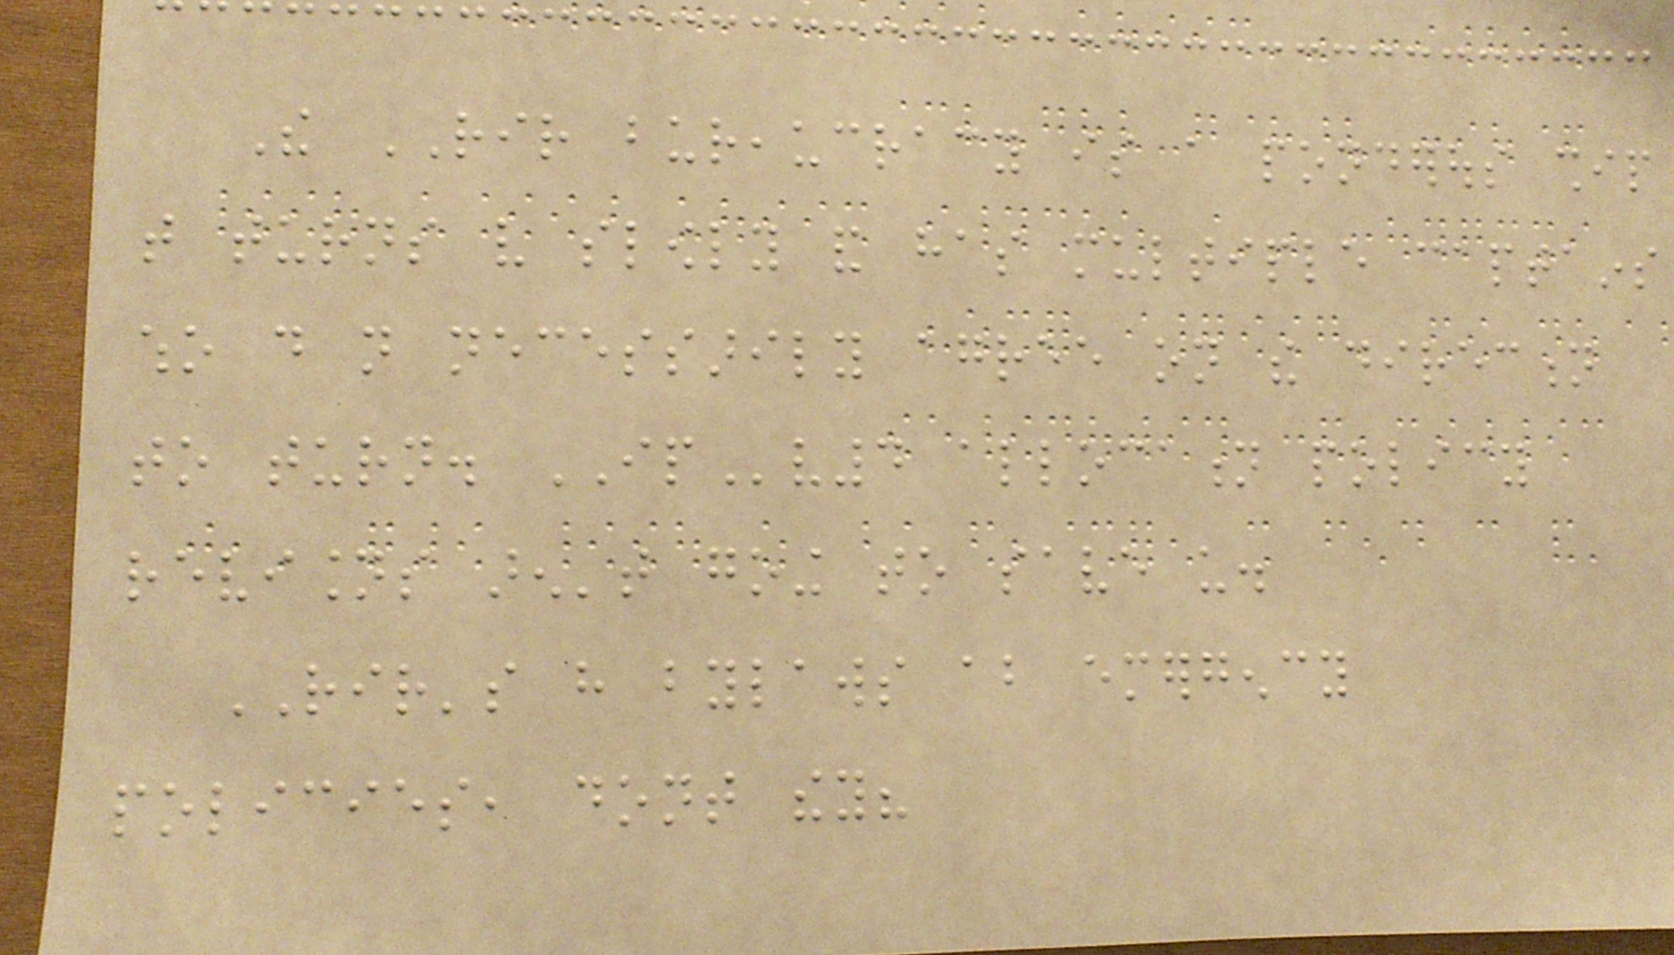The RIR bureaucracy is a ponderous ship
that turns very slowly and has multiple captains
who do not necessarily agree on the direction
to turn. IPv4 allocation policy
revisions aren't going to save us.
RIR's have bylaws about emergency
policies, dont they?
